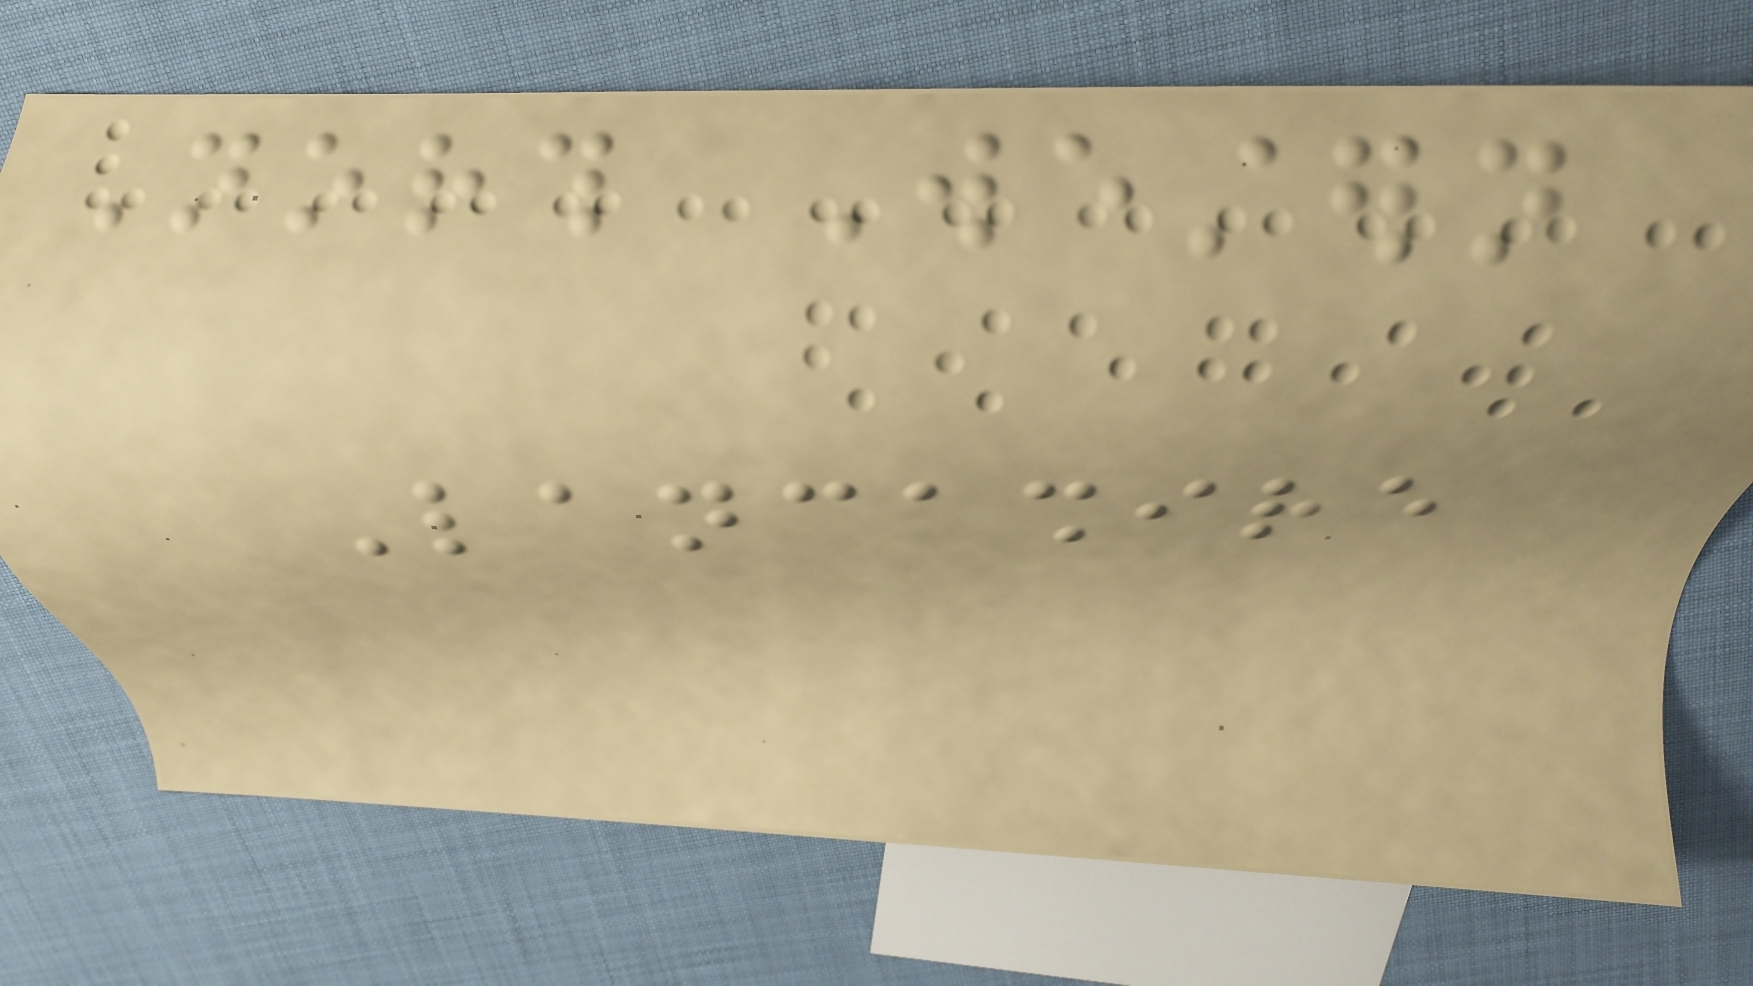North Western
Lancashire
